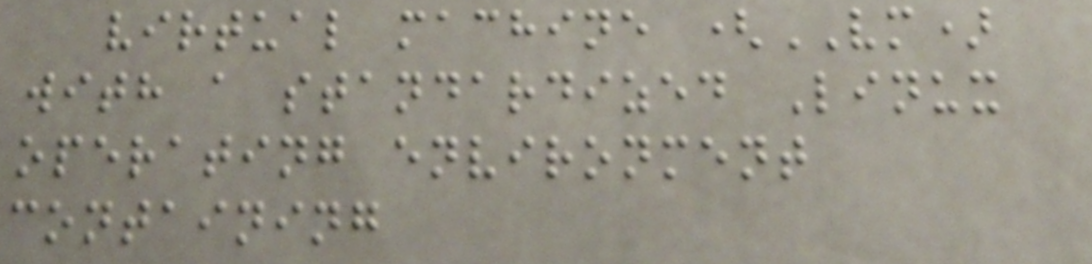virtual machine (VM)
with a standardized Linux
operating environment
containing
